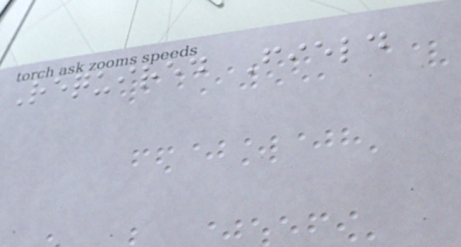Required Field
